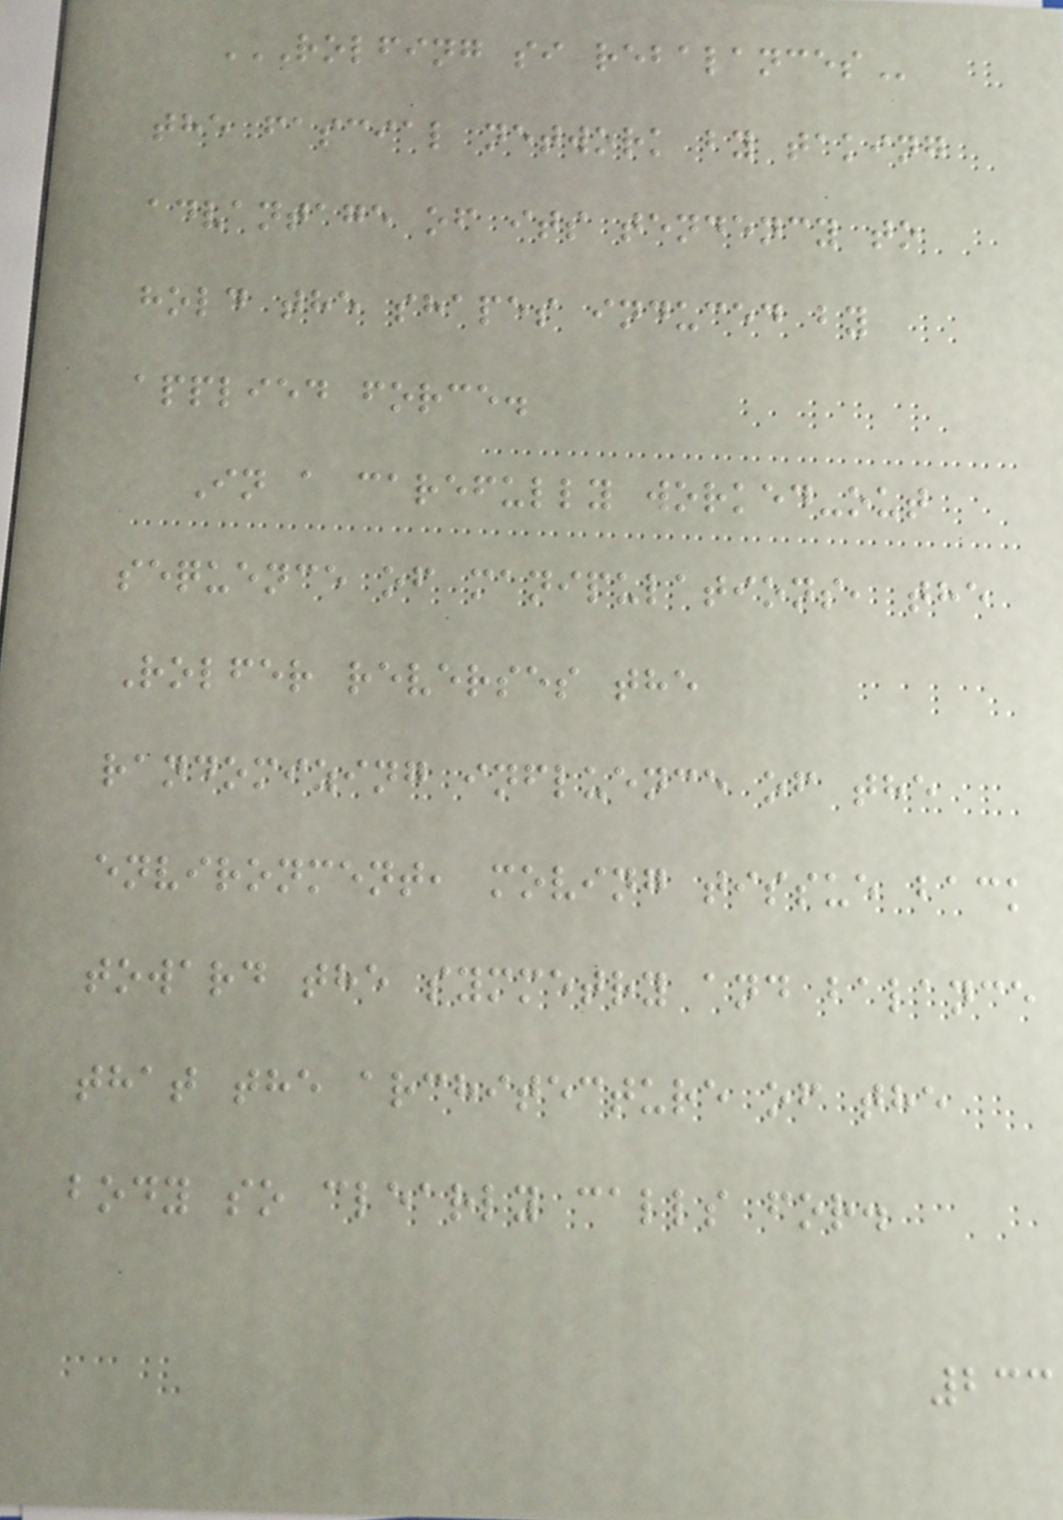ROLFING SI REBALANCES
the fascial network by taking
advantage of its tendency to
hold the shapes induced by
applied force.
In a carefully worked-out
sequence of manipulations, the
Rolfer reverses the
randomizing influence of the
environment, moving tissue back
toward the symmetry and balance
that the architecture of the
body so clearly calls for.
233
